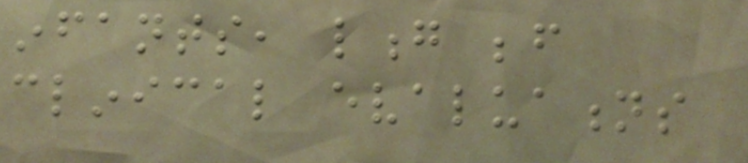infants, long before
clinical evaluations
